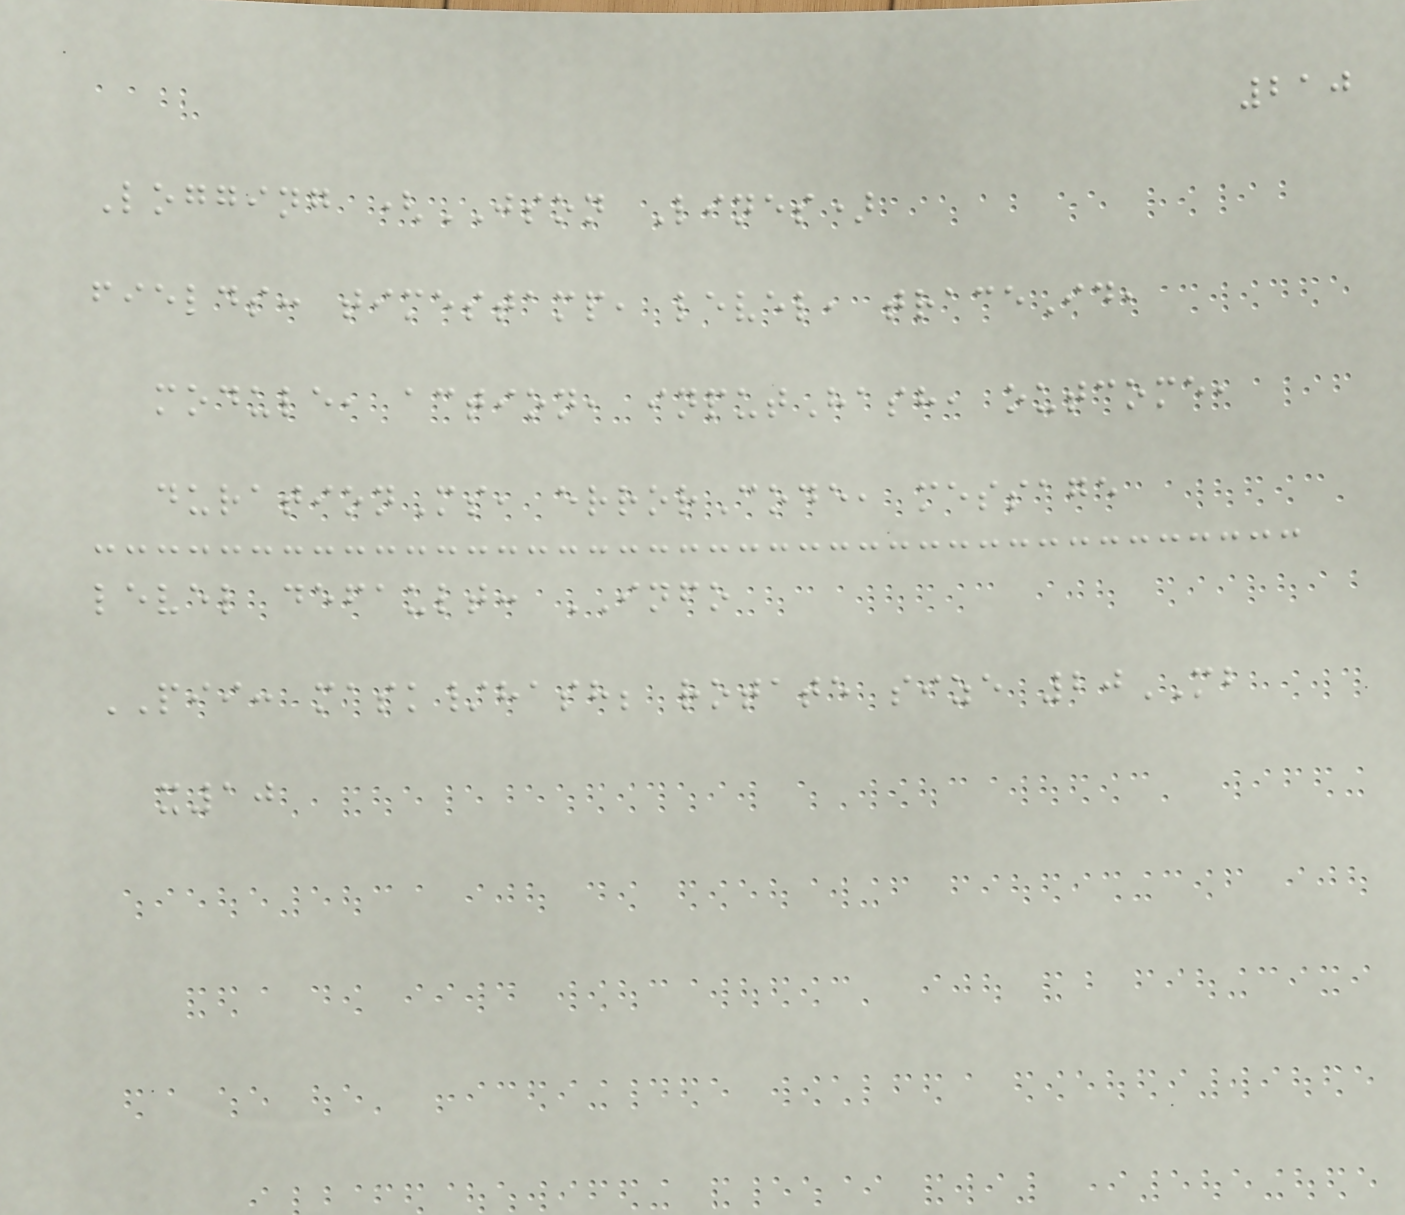210
Logging (JSON Lines)
fields: timestamp, level, traceId,
module, action, inputHash, outcome,
durationMs, errorCode, message
level default: INFO
PII: mask/hash; rotate size 20MB
x10
